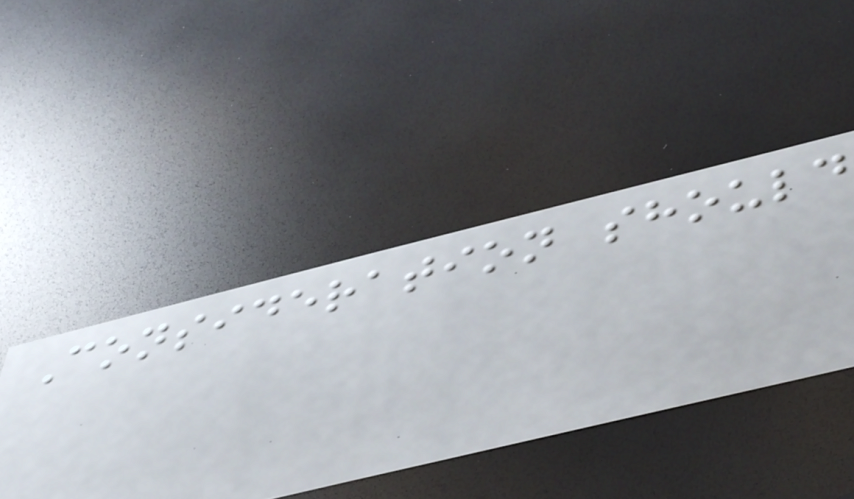Consideration should
